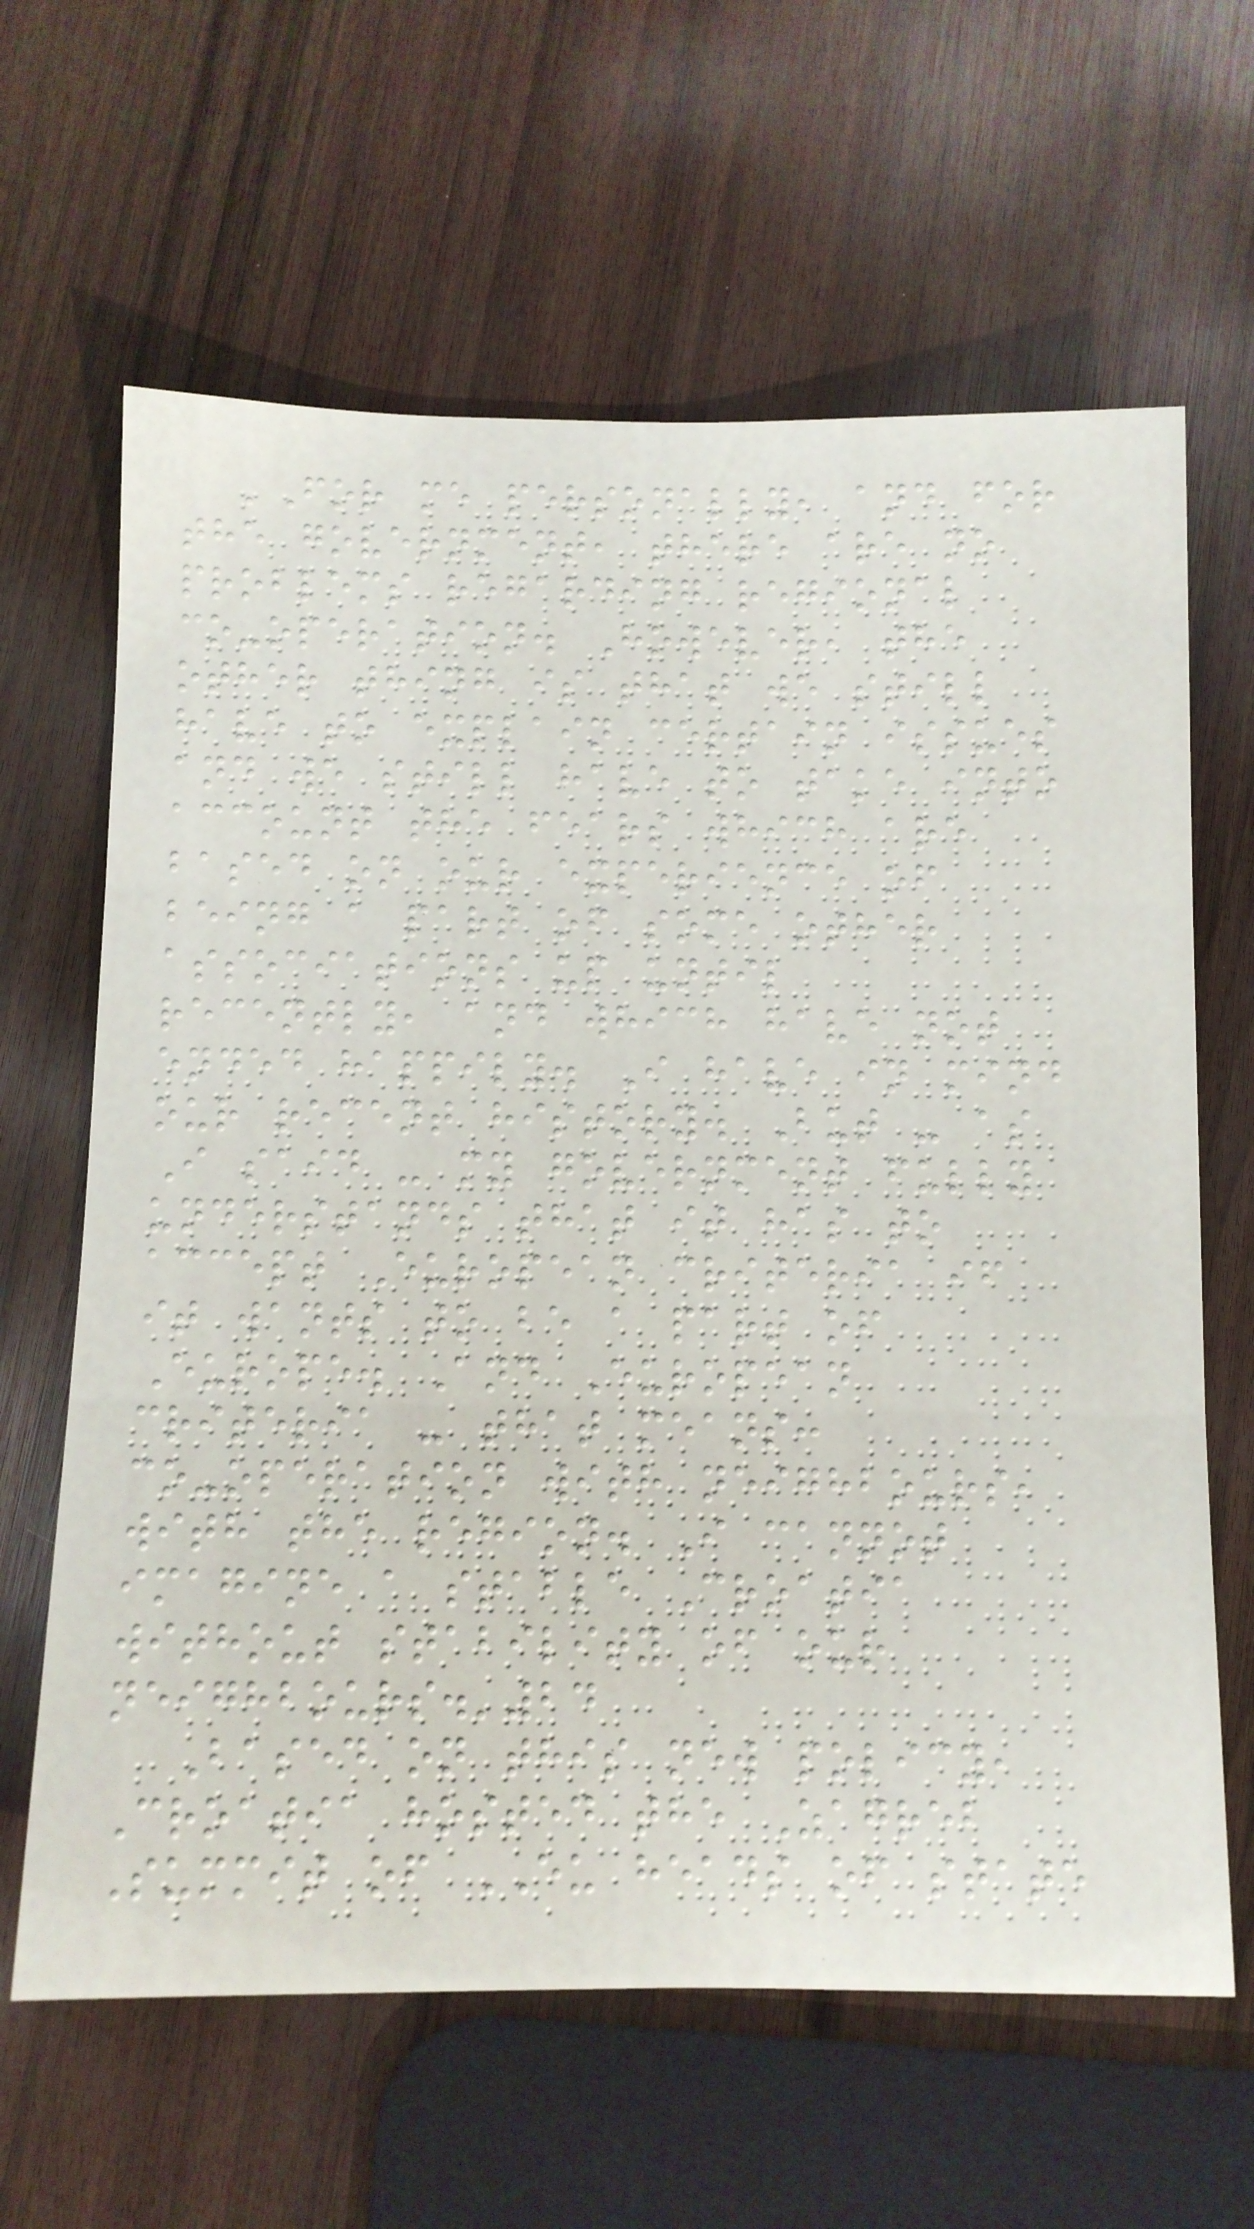'For me personally, and for
the government, there are no
problems regarding regional
co-operation. However, the
other thing is that we still
have to explain certain issues
and we still have to take into
account the fears which are
based on our experience of
being a part of some other
associations up until
recently, and which have not
ended happily. I have in mind
our recent history. But - as
I said - my government fully
understands that it has to
accept European criteria if
it wants to be a part of
Europe. And European
criteria - that means:
co-operation with neighbours,
with the region. I cannot
imagine a stable Croatia
without stability of our
neighbours.'24
Based on this new policy,
Croatia hosted the Zagreb
Summit of EU heads of state
